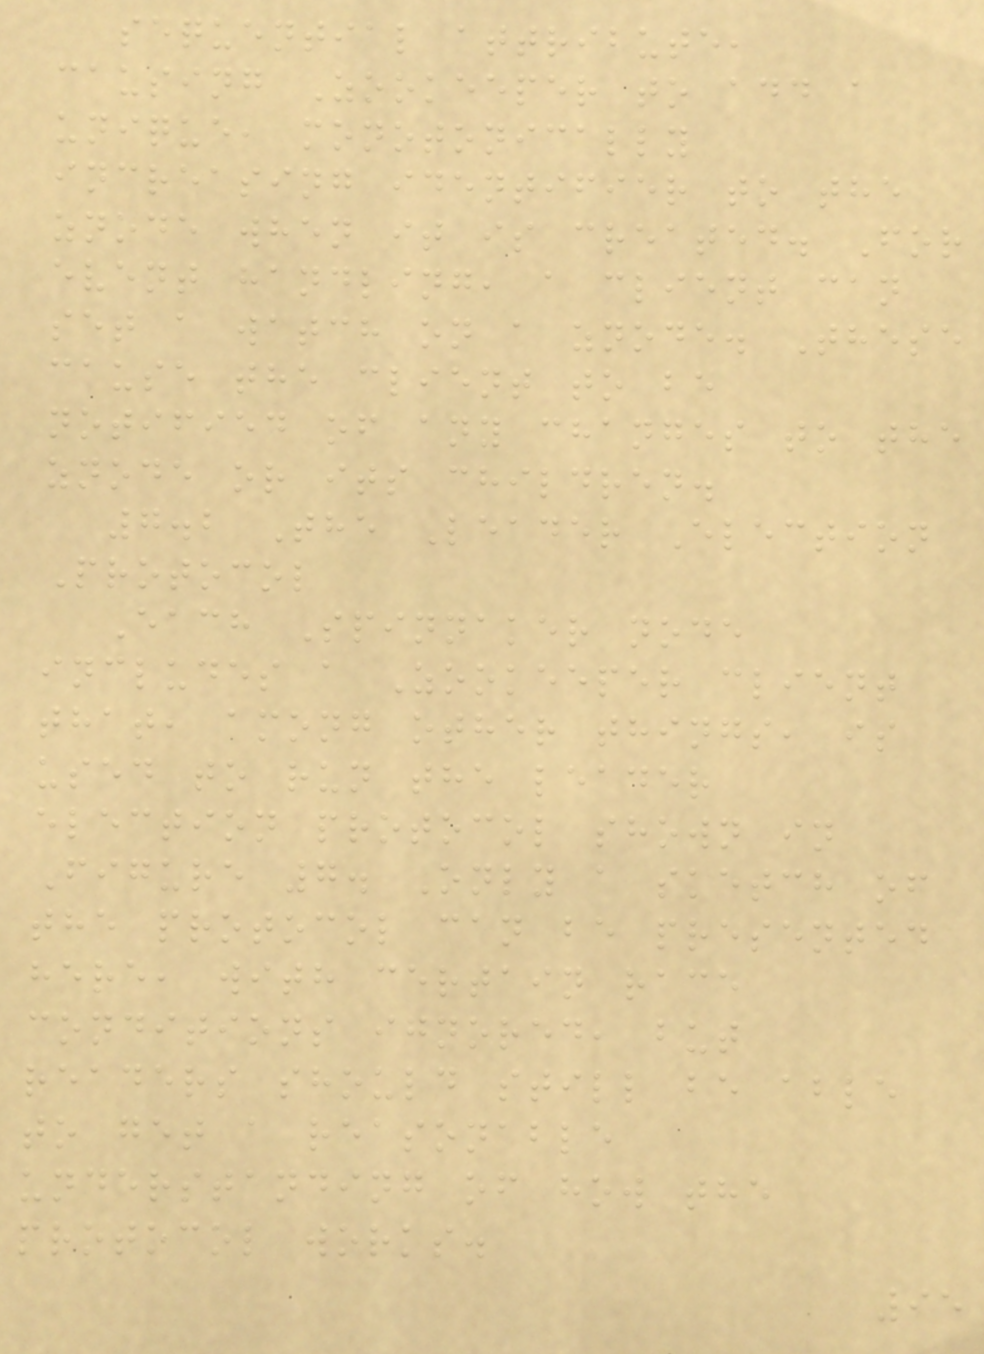sequential attribute,
causing Zookeeper to add a
unique, monotonically
increasing identifier to the
znode when it is created. For
event handling, a client can
set a watch on a znode. These
cause the client to be
notified of any changes to the
znode or its children.
7.2 The Leader Election
Protocol
Each Spinnaker node
includes a Zookeeper client
that, among other things, is
used to run the leader
election protocol shown in
Figure 7. Only a sketch of
the protocol can be presented
here, with certain race
conditions ignored, but
readers should still be able
to get a reasonable
understanding of how the
protocol works.
95
